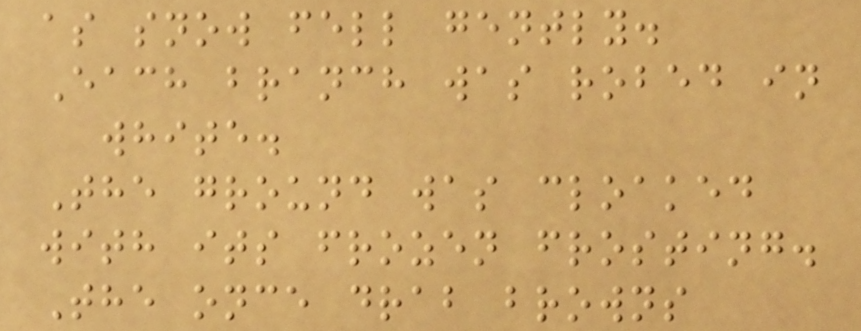as snow fell gently.
Each branch was robed in
white.
The ground was cloaked
with its frozen frosting.
The once drab browns
